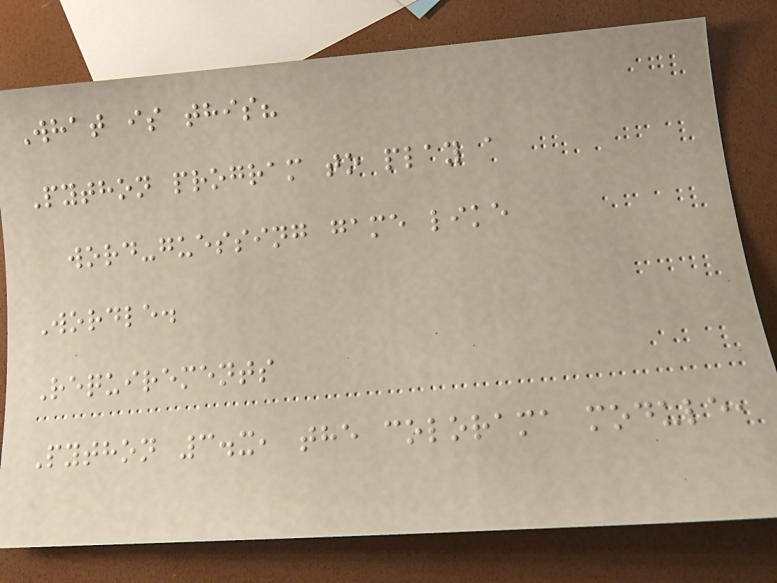What is this?
Python program to play a
word-guessing game like
Wordle.
Requirements
Python 3.x, the colorama module,
